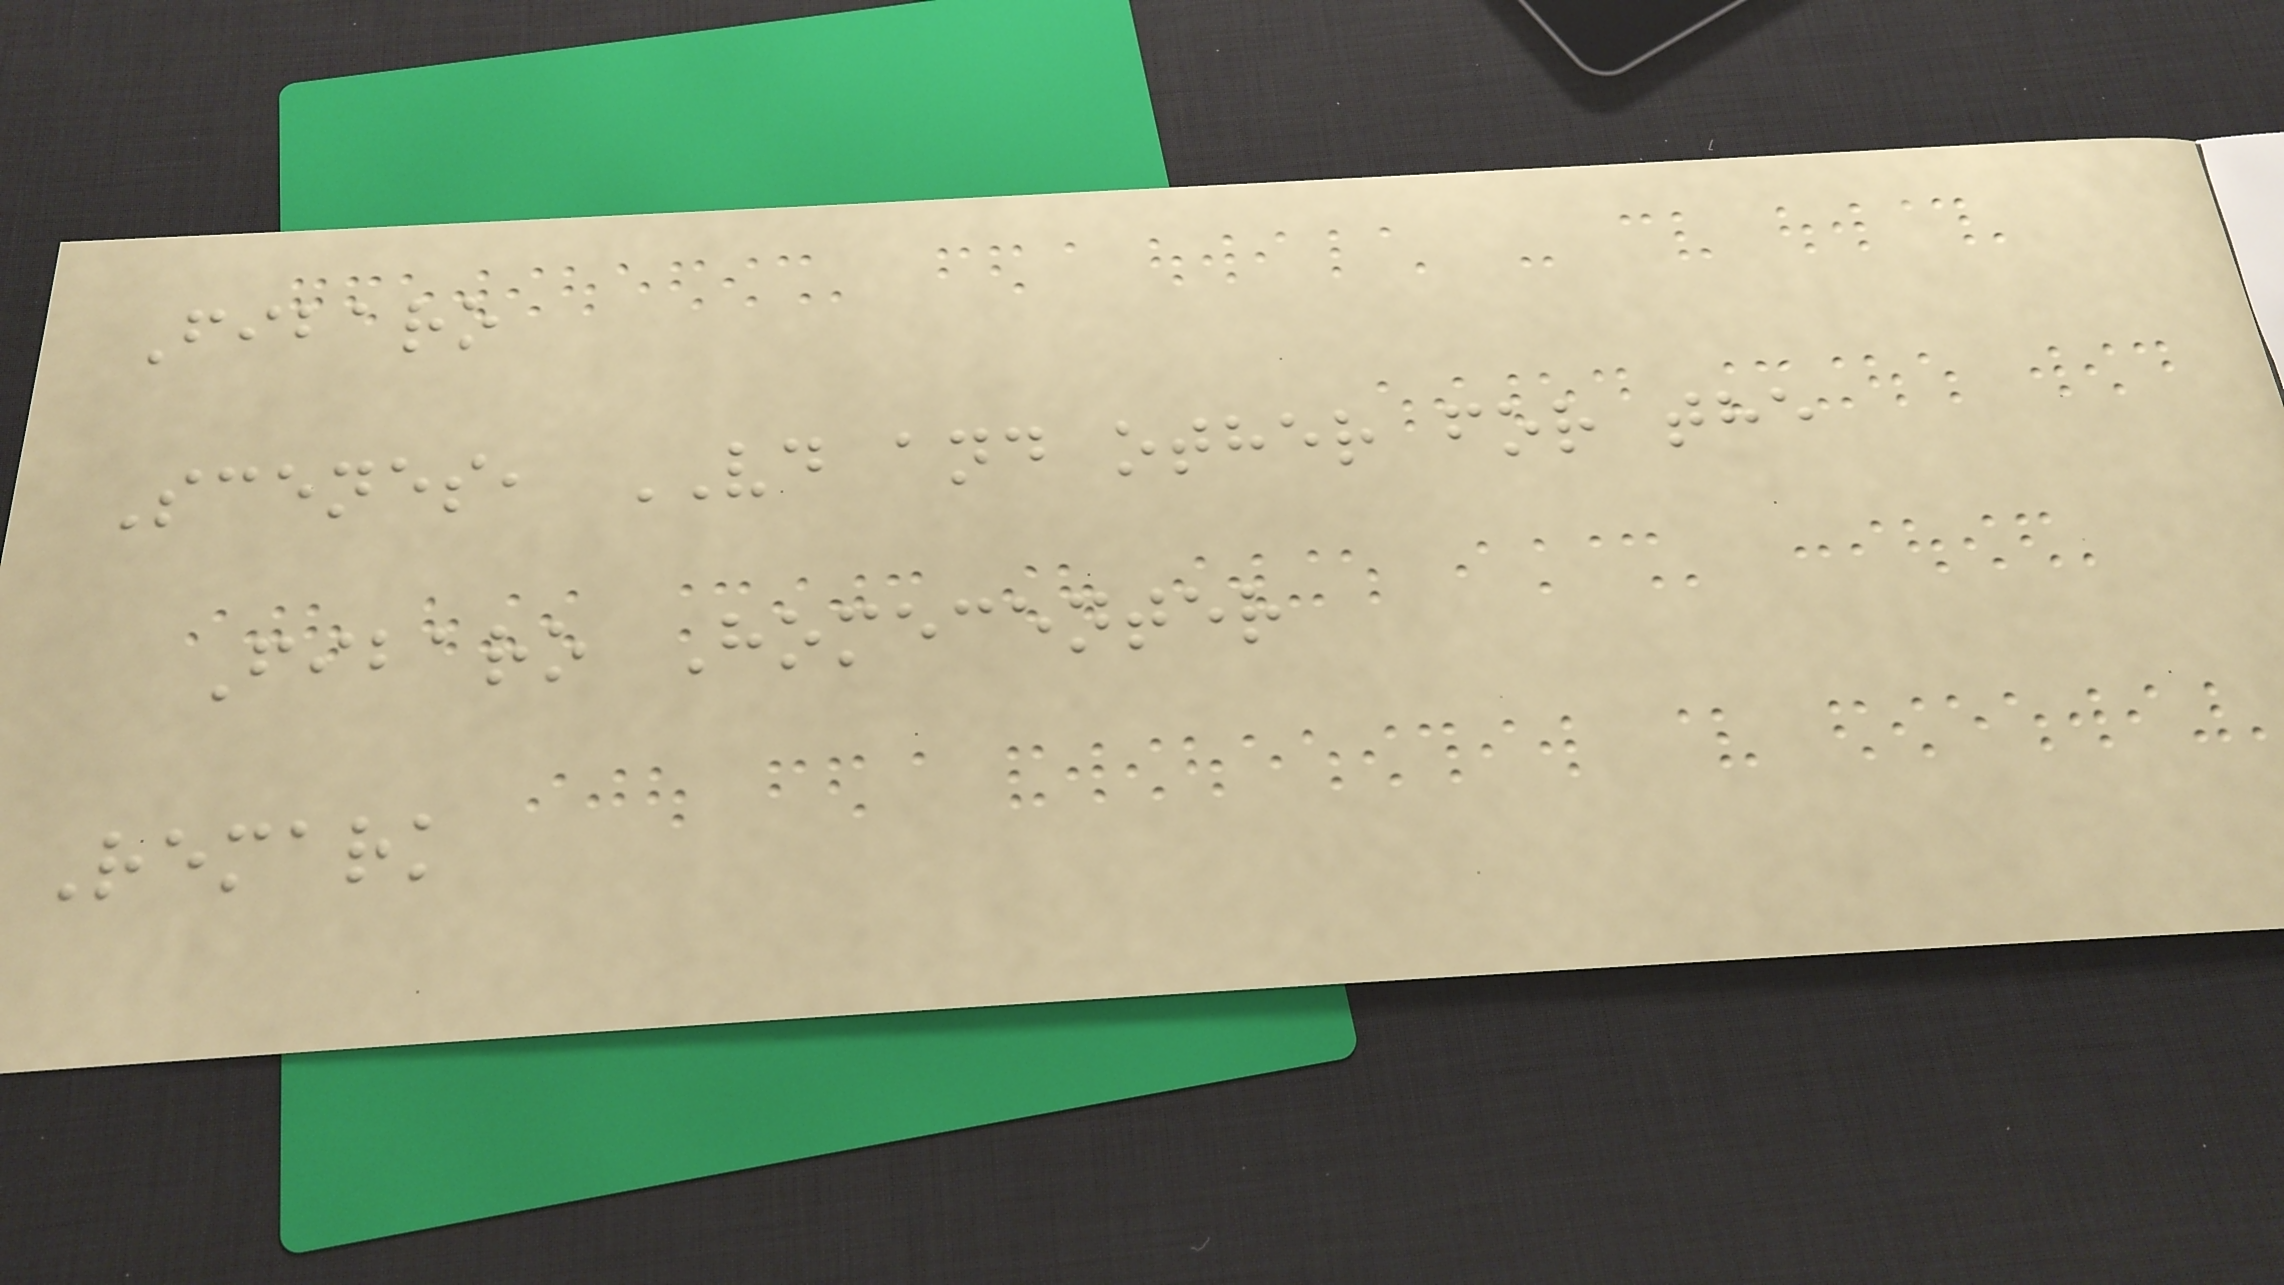Fibaro
Scenes, VD and other for the
Fibaro Homecenter
Remark
